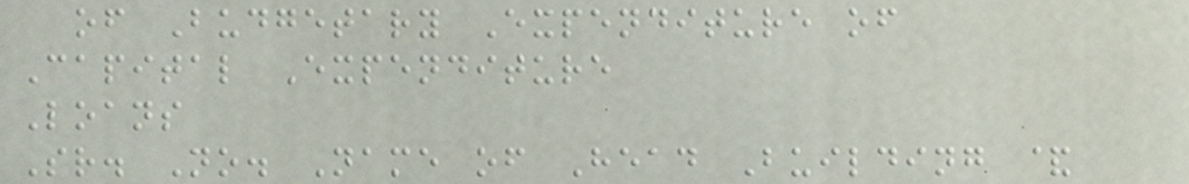of Budgetary Expenditure of
Capital Expenditure
Loans
Sr. No. Name of Head Building &
